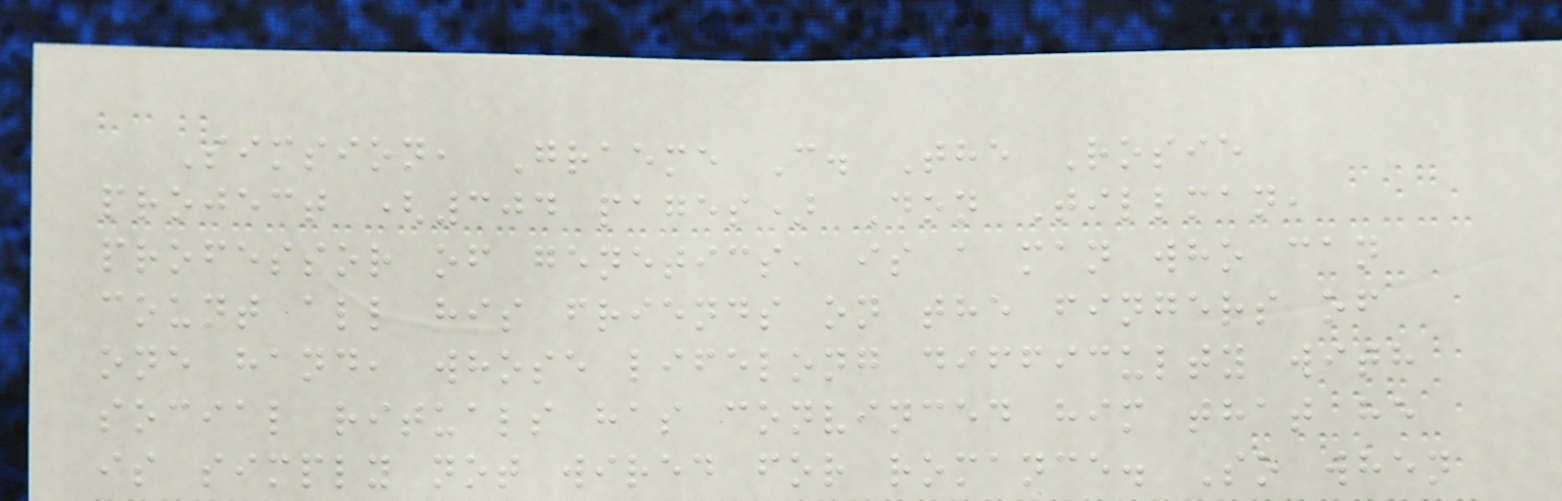Simsion, Graeme C. The Rosie
project (304 pages) Don Tillman,
professor of genetics, is a man who can
count all his friends on the fingers of
one hand, whose lifelong difficulty with
social rituals has convinced him that he
is simply not wired for romance. So when
